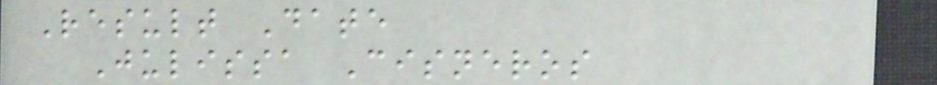Result Date
Julissa Cisneros
